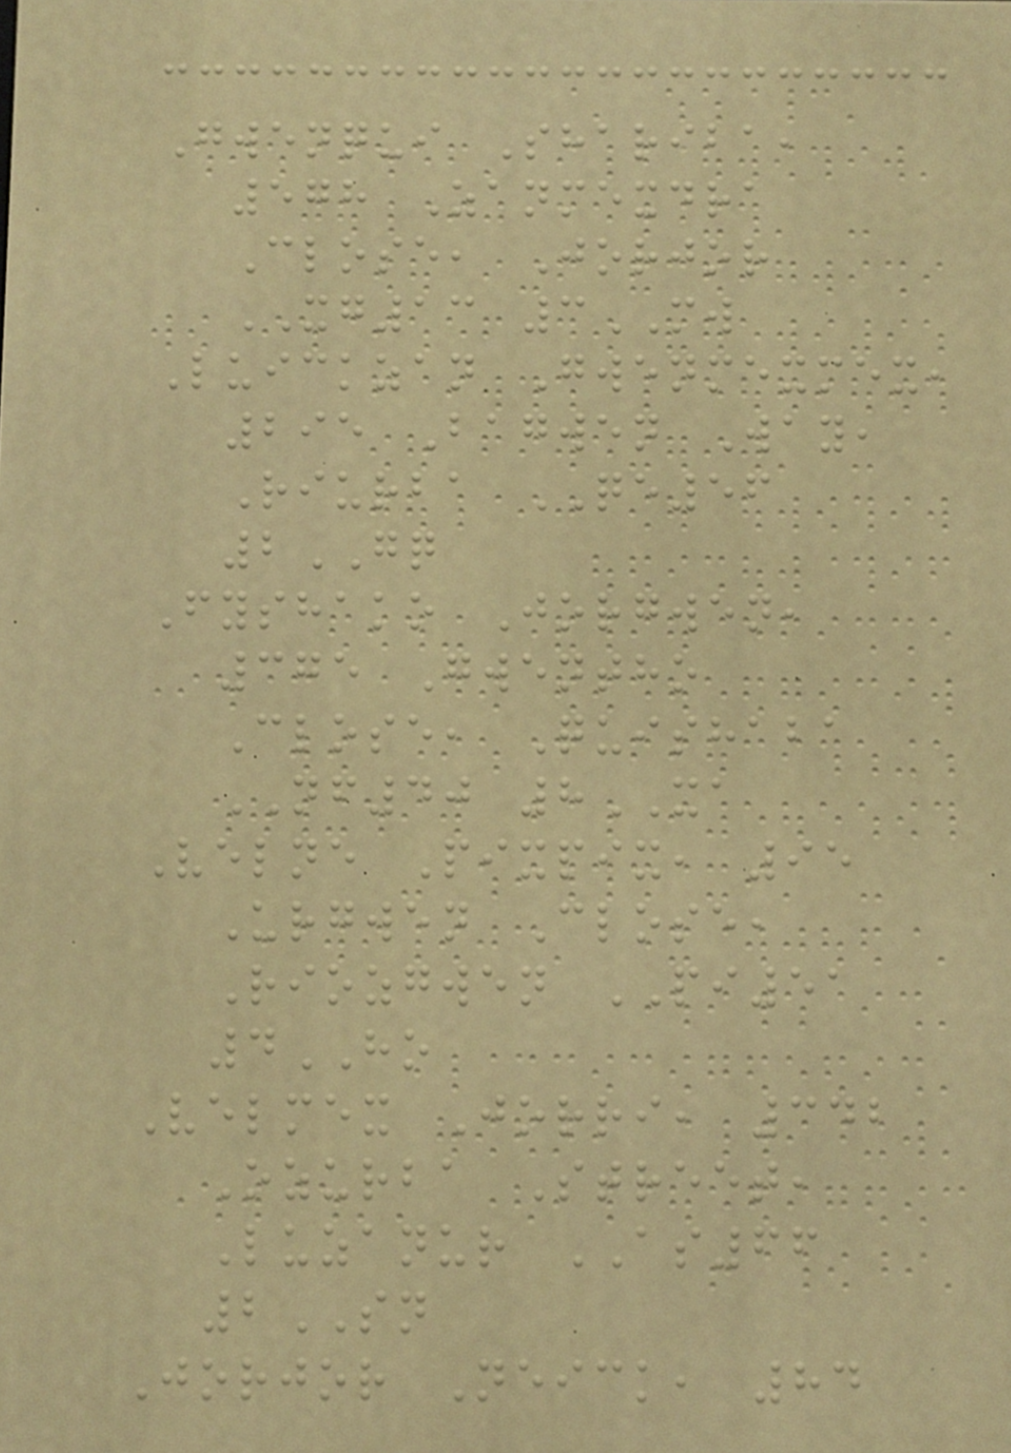Gwenqui Shariba,
578 Zanmexdra
Close, Jorjor
XG13 3MW
Luickzan Gwenmexmex,
295 Bagwen Way,
Riurba QE56
2GQ
Fyshako Jorgwen,
375 Gwentho
Close, Quishaba
NF40 8XA
Velne Pixpix, 95
Urgwen Close,
Riozgwen PI51
4HO
Velmex Jorri, 342
Ozurba Street,
Luzanur AS66
2SN
Jorjor Neick, 84
